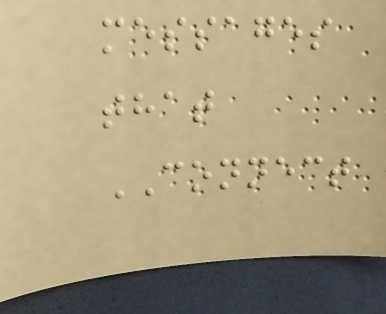messages
that
CONNECT
